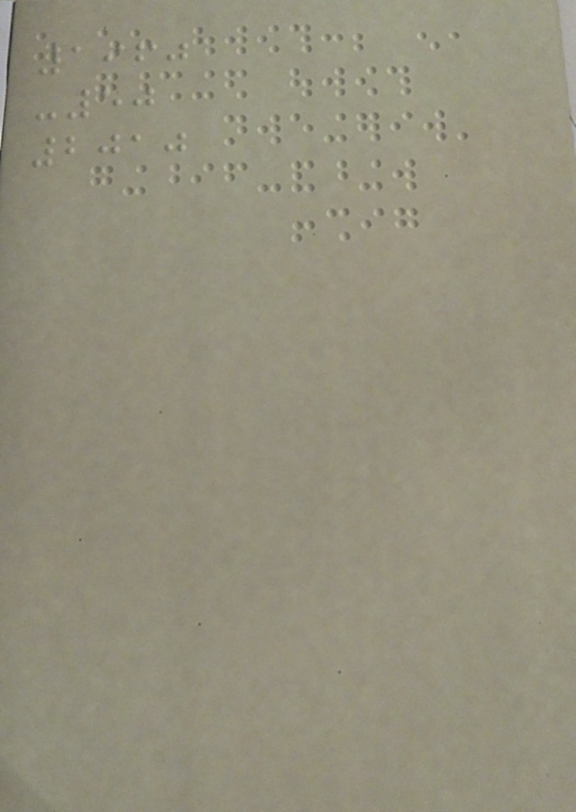1960
-50
2010
